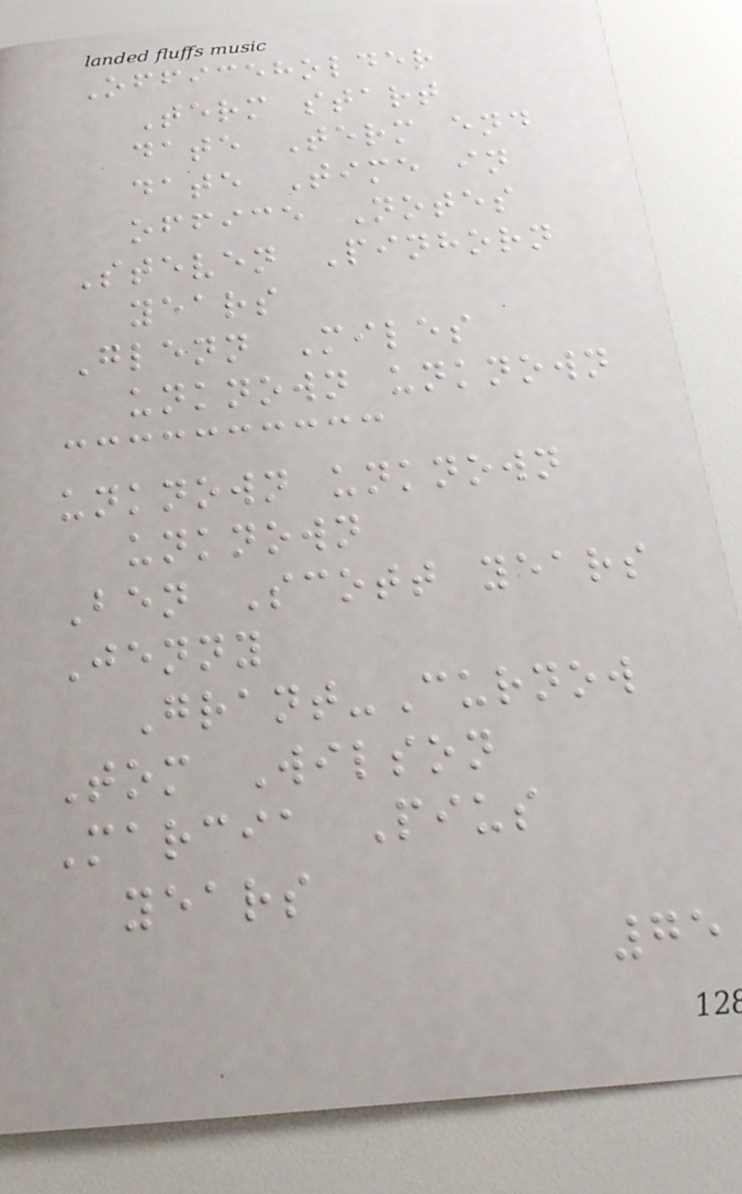Officeholder
Term start
date Term end
date Time in
office Notes
Steven Pinhorn
years
Glenn Miles
unknown unknown
unknown unknown
unknown
Ben Scott years
Jenny
Grant-Curnow
Tom Wilson
Marcia Pius
years
75
